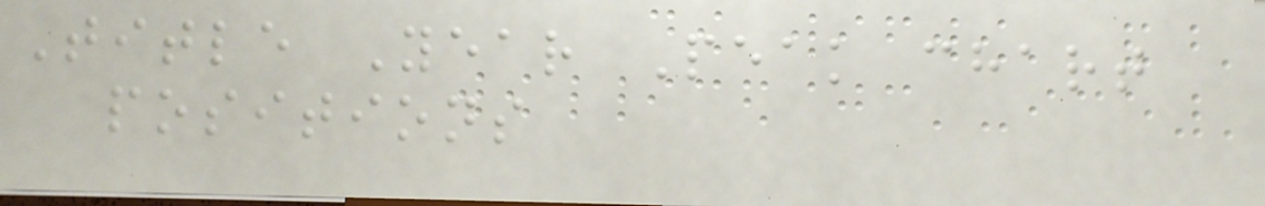Title Year Peak chart
positions
